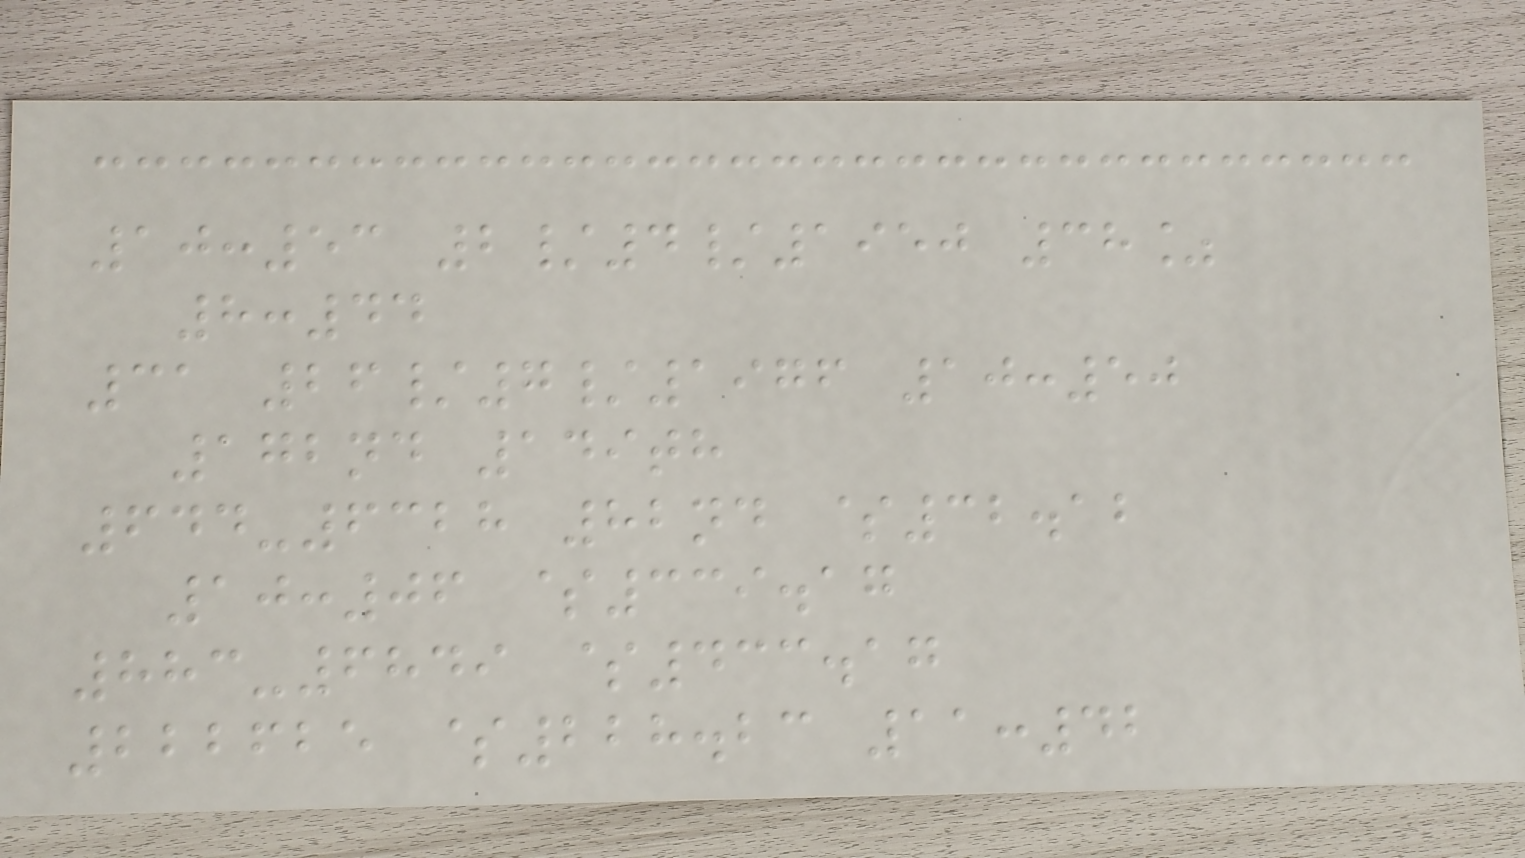10:53 2/4/1950 38%
8:44
31 26/7/1976 10:50
172nd 149th
644-6328 82nd $32.12
10:06 $339.17
883-6849 $433.17
222625 $228.23 11:42
